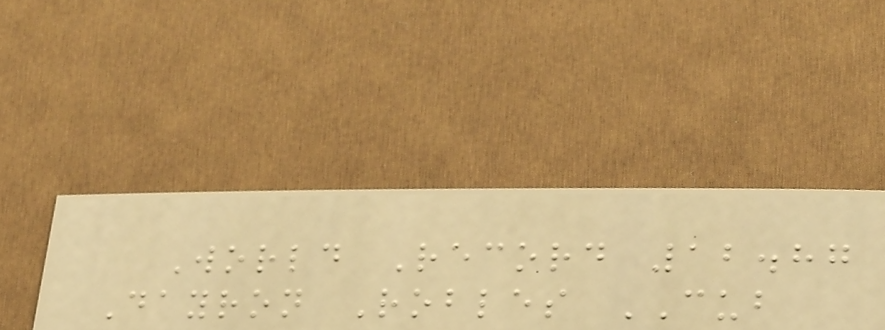World Record 12.87
Dayron Robles CUB
